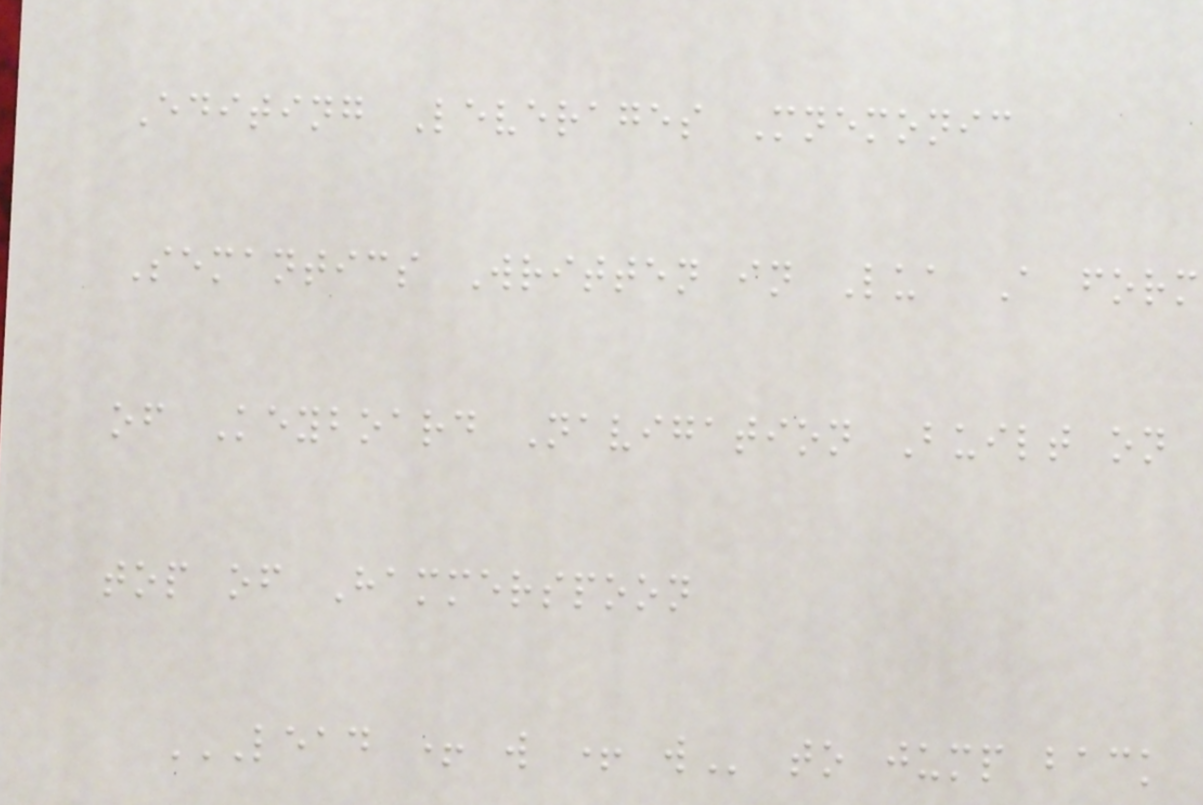Editing Leverages Mnemonic
Semantics Written in Lua A form
of Keyboard Navigation Built on
top of Hammerspoon
LEAD + W + W to jump back
